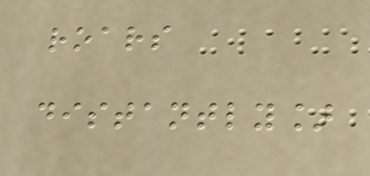roars
distantly]
